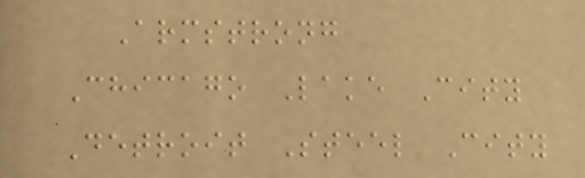Armstrong
Chicago Lake City
Detroit Steel City
